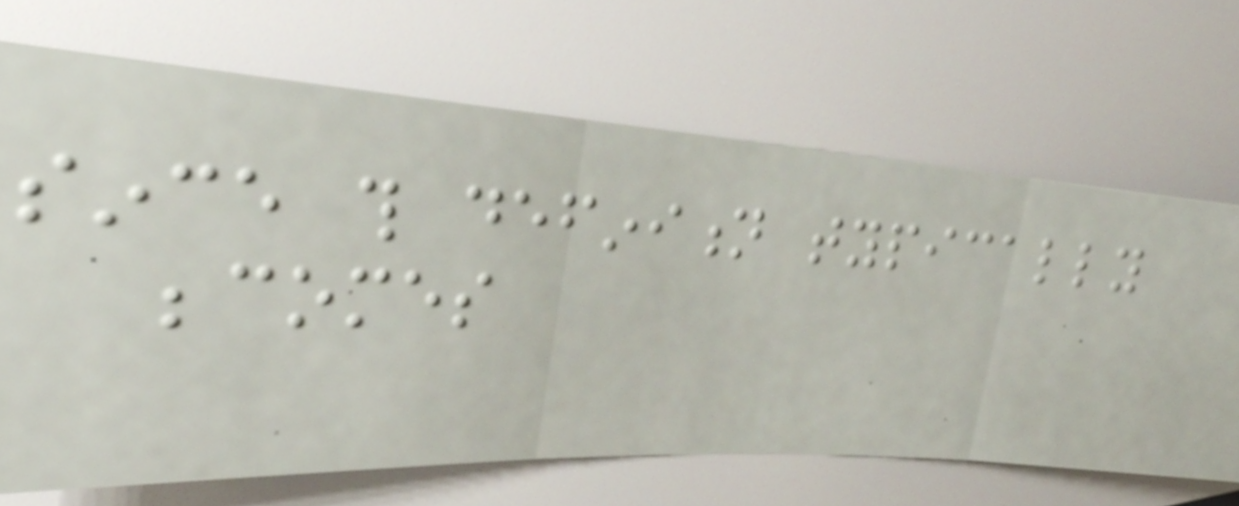since this definition typically
becomes
